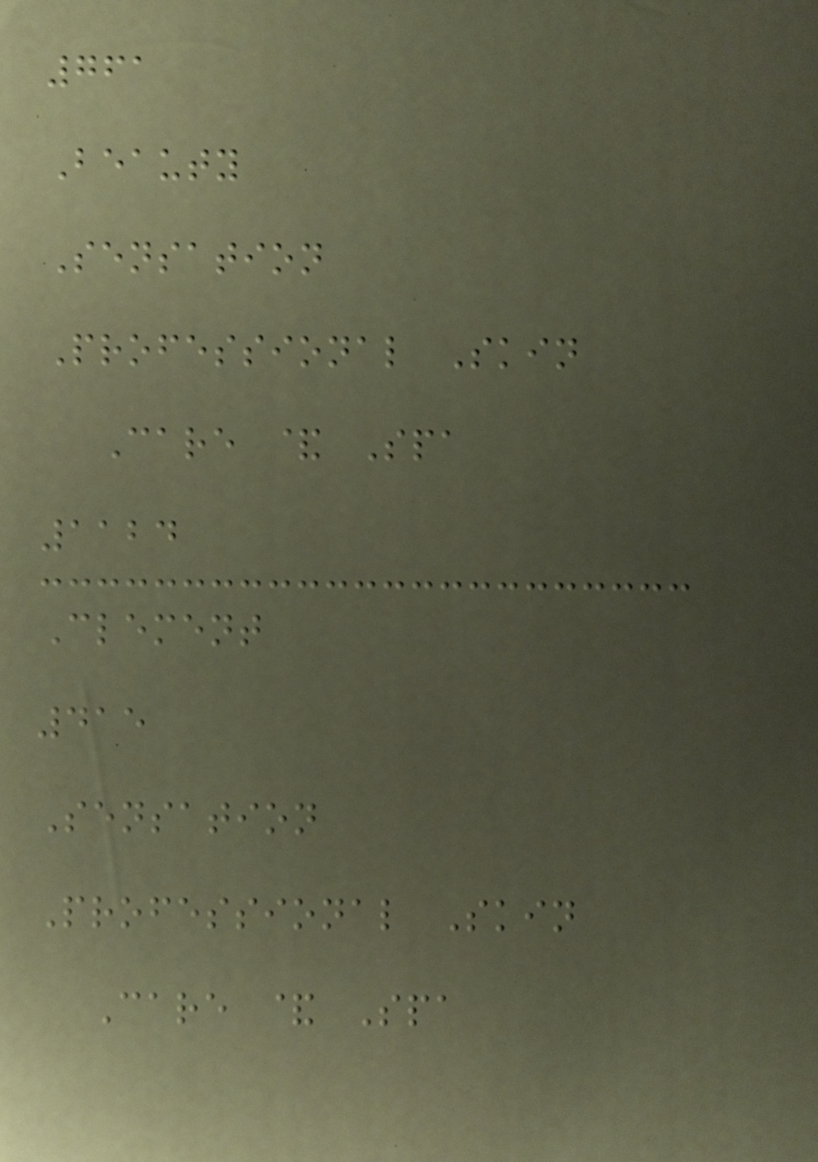761
Beauty
Sensation
Professional Skin
Care & Spa
1124
Clement
415
Sensation
Professional Skin
Care & Spa
